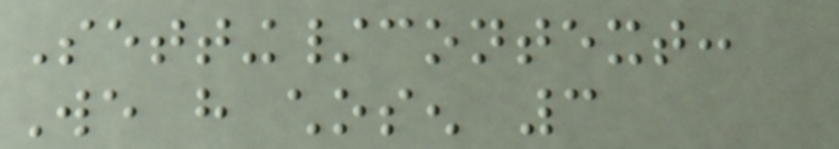Setting/context:
We have chosen 3
